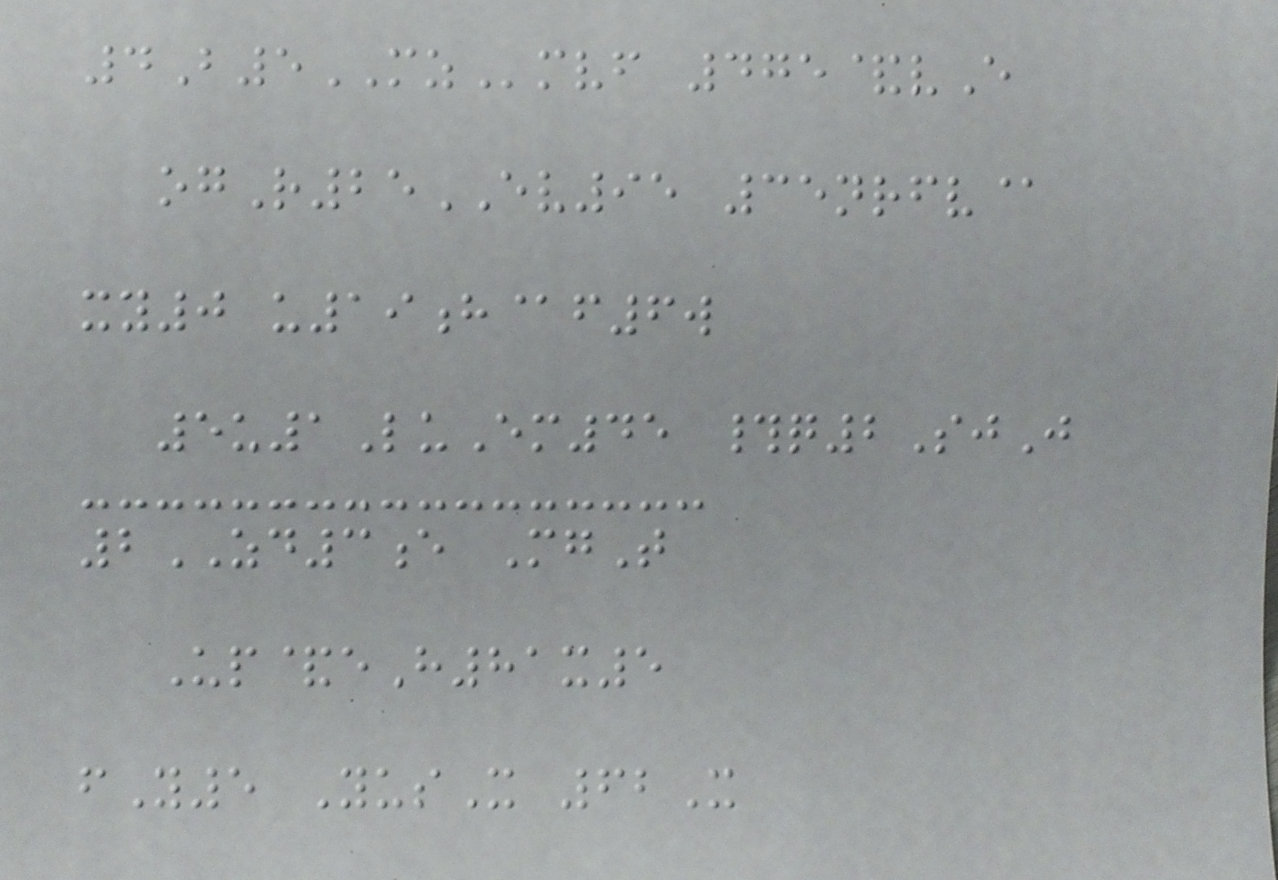4B5MZmvf 475&vE
ogR25EV95 35nrfv@
xy0 u19h@f6w
5u1LuEm45 #q2SjJ
2ZD3e MgT
Up&eH81x5
fY5 YusX 62X
